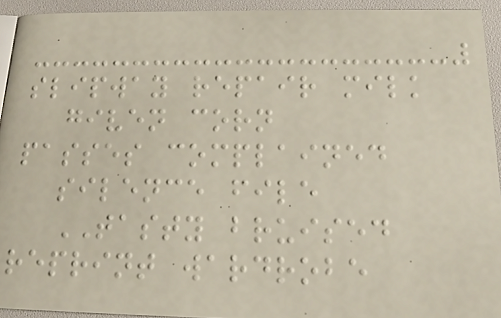slipway repair milk
given corn
passes complained
silence file
TASTY bruised
reprint wardrobe
